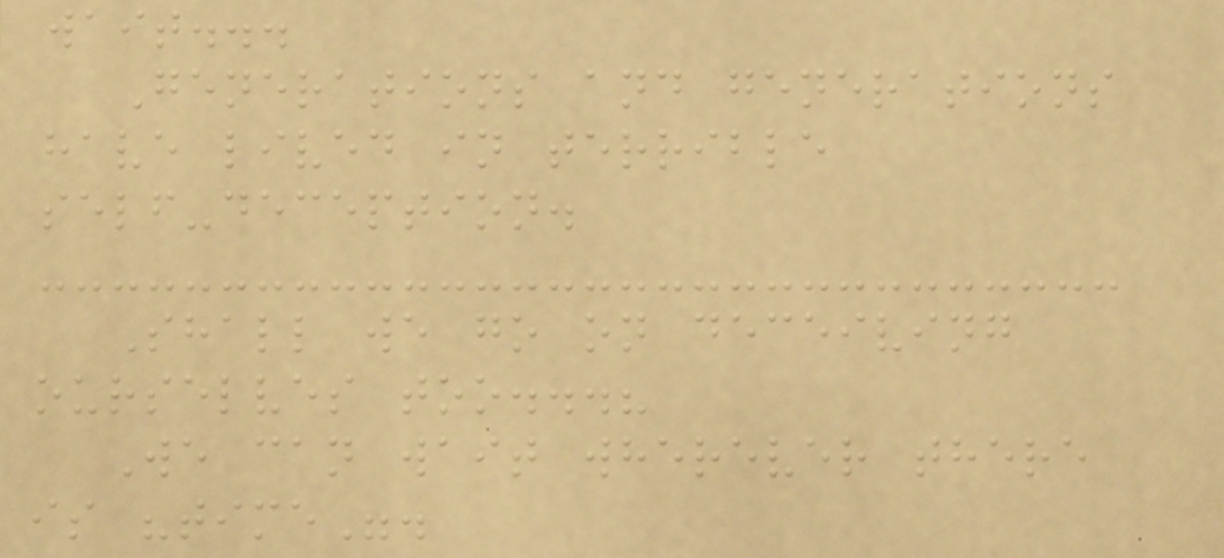wait...
Generations and generations
have lived in terrible
self-deception.
Shall we go on deceiving
ourselves too...?
We can wait wherever there
is "time".
